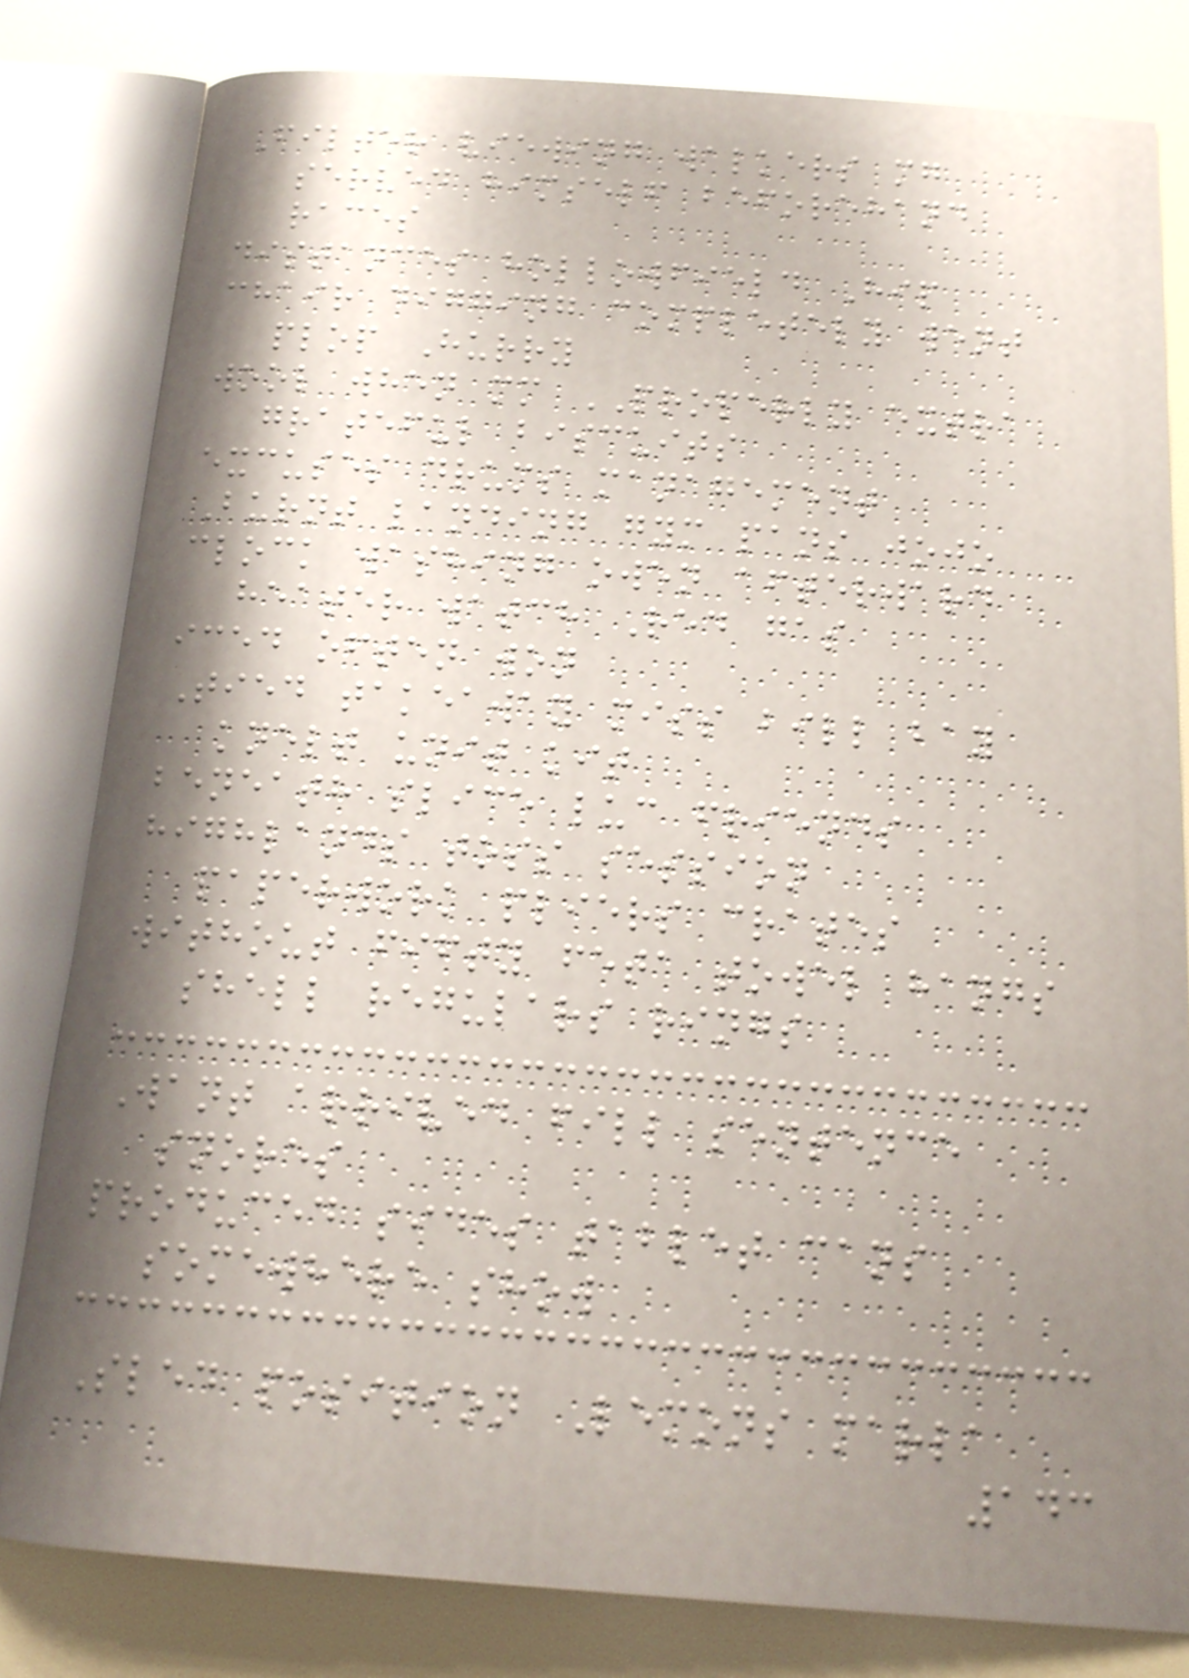Filter viewing walkers mg
served himself beforehand
races
distances hollowfield Hip
chair digging completely went
plop Hurry
wool when mm PROPERLY extra
grateful biscuits
excuses drums management
Burnt landing gym pans jojo
clock washing owen afterward
heater watch Red gas
iced often won
Tied takeaway miss bill bay
knelt unit kit
beneath slice luc friends
highlands toss session
paperwork pliers crates
without fifty feta towel hangs
shell regulars rings
Want arrived fill sentence
snores
produced sides tablet cans
somewhere show
Sled position Lemons marla
143
